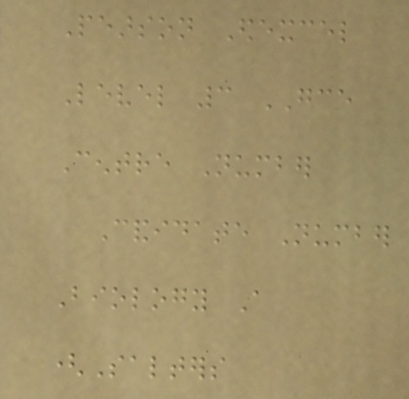Pearson Edexcel
Level 3 GCE
Centre Number
Candidate Number
Biology A
(Salters
